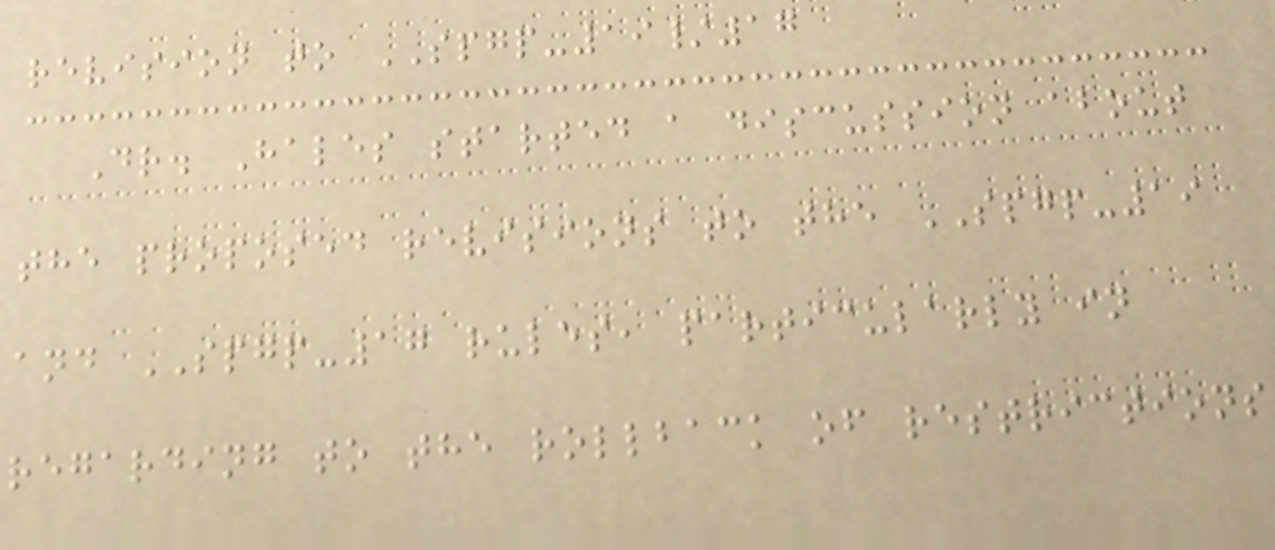revision to SPGP-19/17
Dr. Hales started a discussion about
the proposed revisions to the SPGP-19
and SPGP-17 rules, particularly in
regarding to the rollback of restrictions
